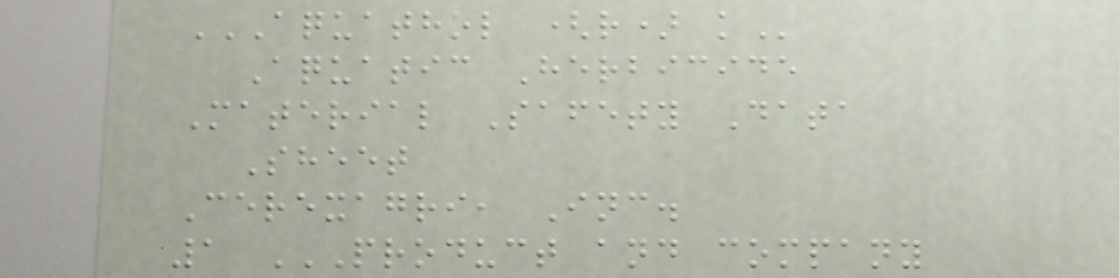AQUATHOL (R) K
Aquatic Herbicide
Material Safety Data
Sheet
Cerexagri, Inc.
1 PRODUCT AND COMPANY
